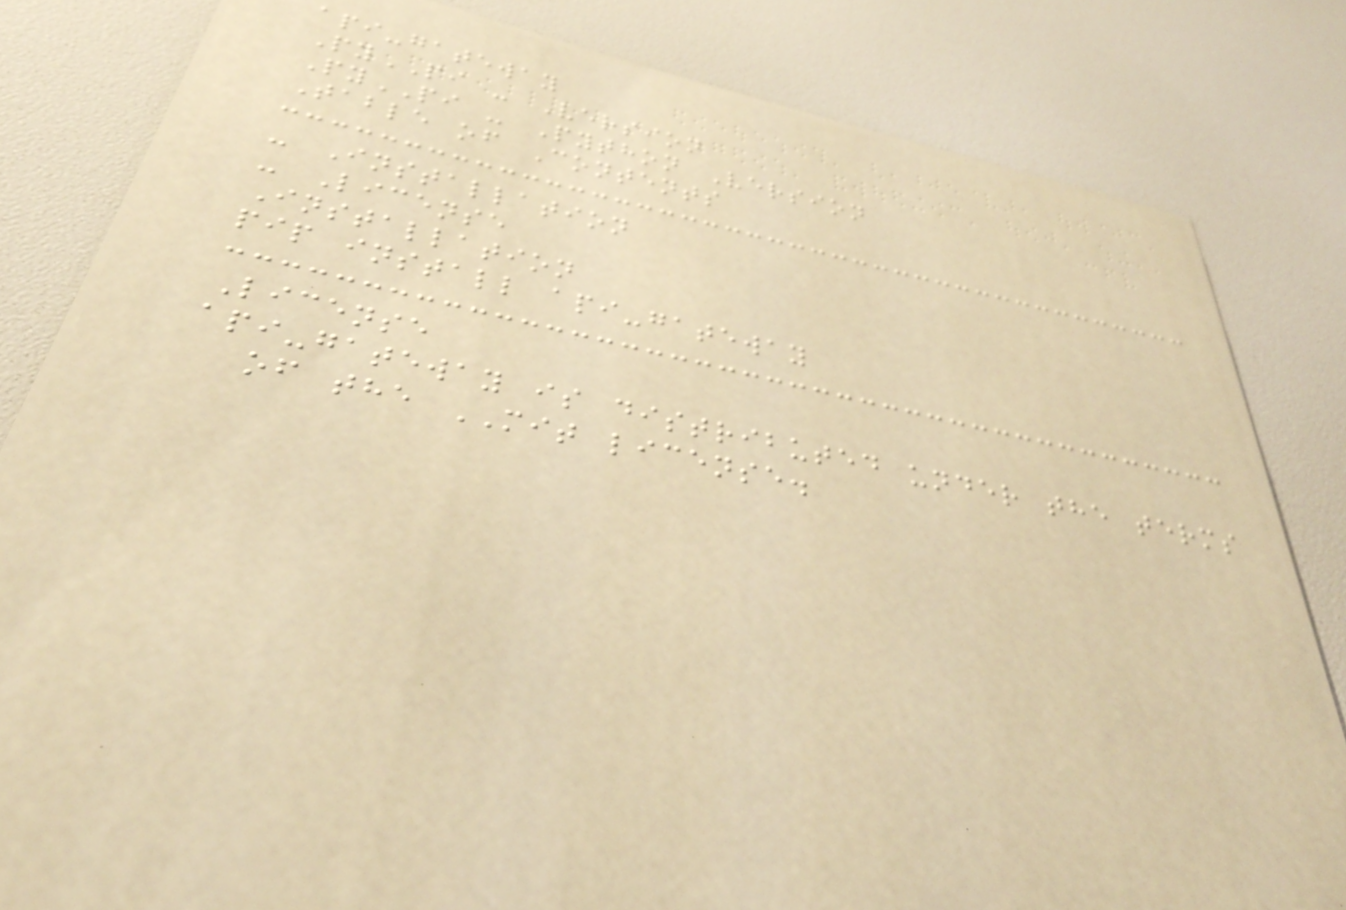api-gateway
PyPI - Version
PyPI - Python Version
Table of Contents
- Installation
- License
Installation
pip install api-gateway
License
api-gateway is distributed under the terms
of the MIT license.
